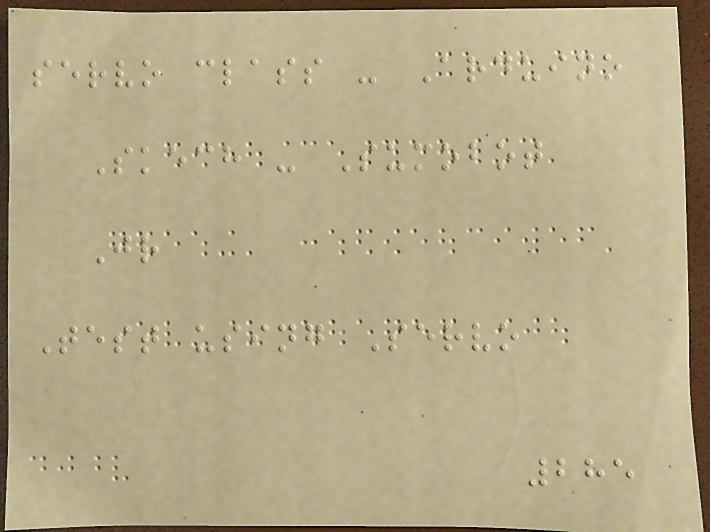servo class - Arduino
Skech - Sumobot
Jr
Test using Servo
285
